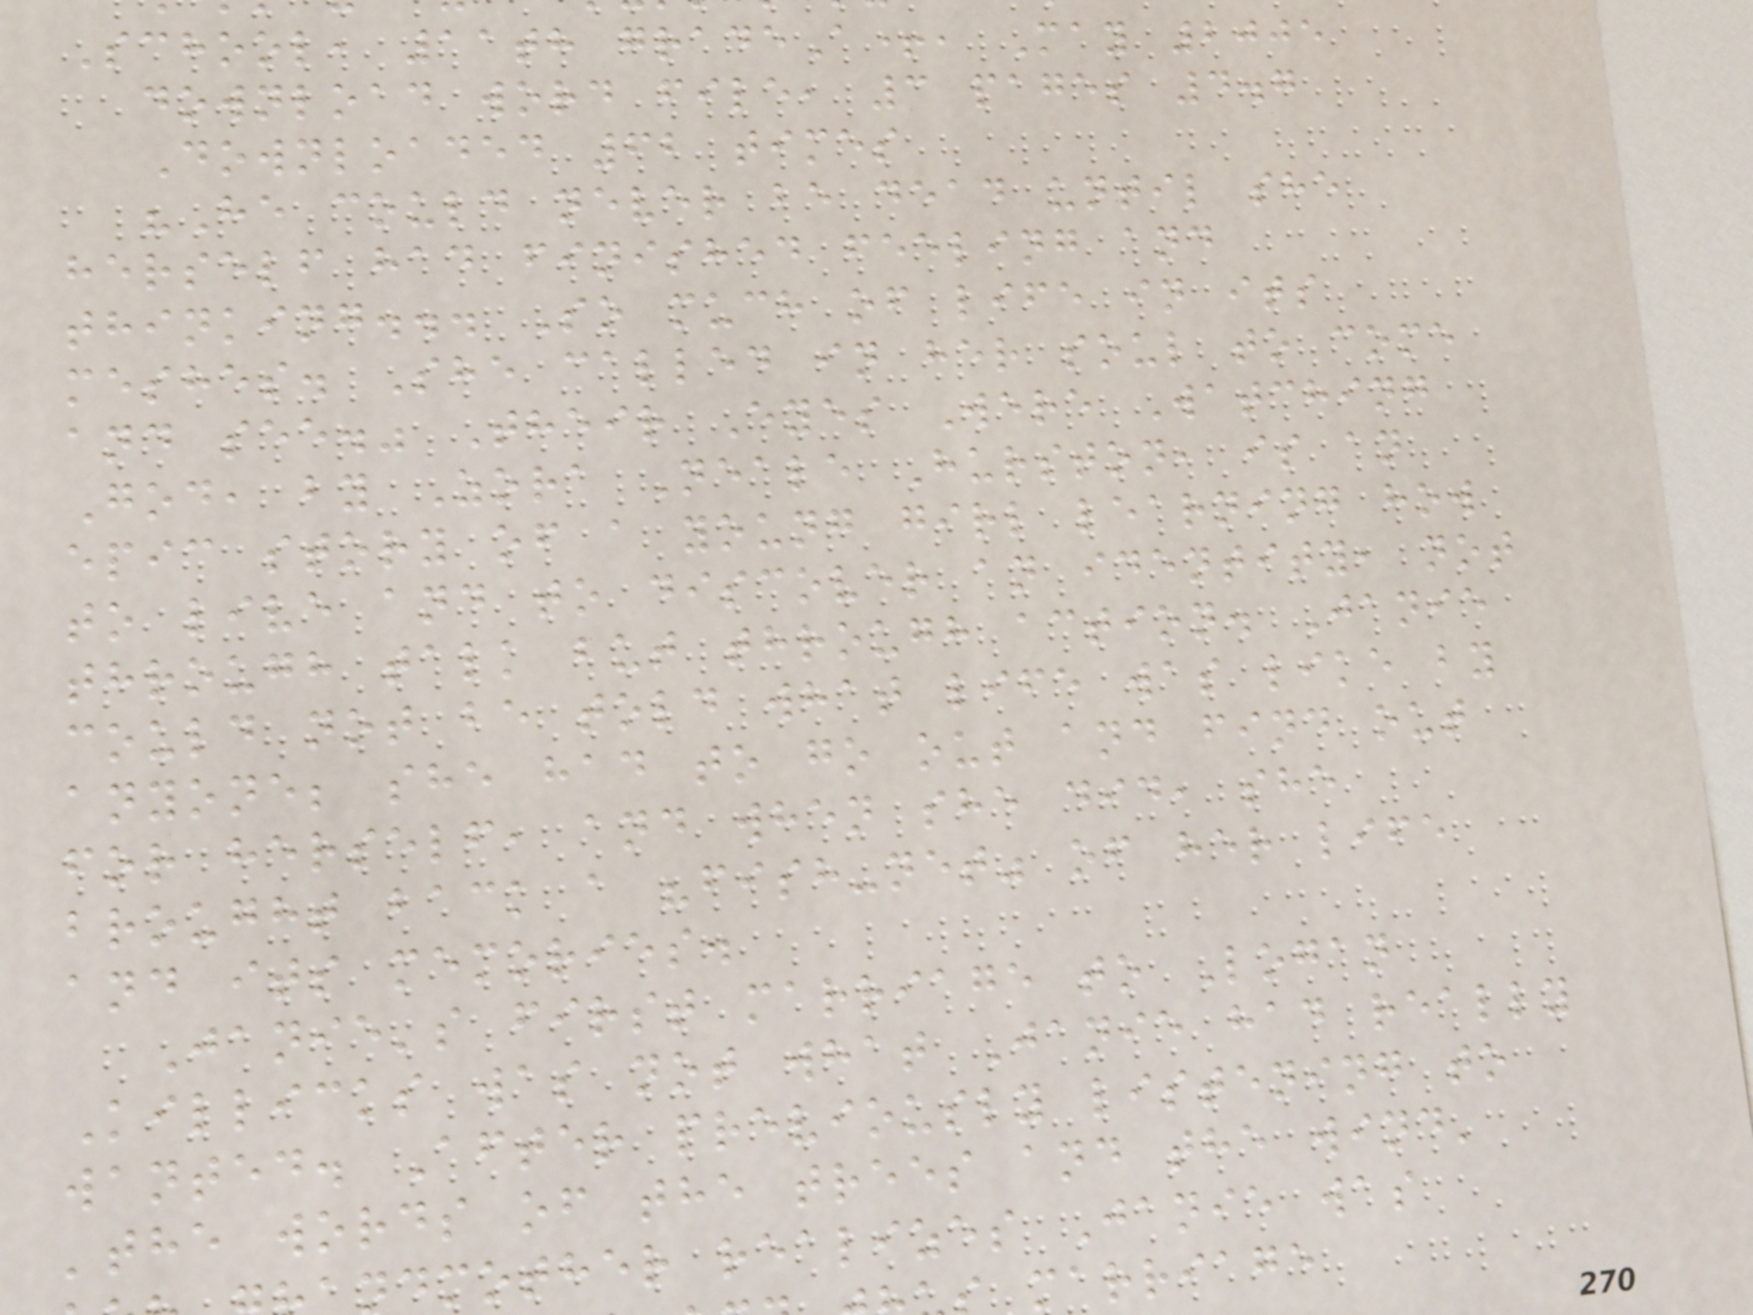School, 11th gradeA+, May 2005
download word file, 3 pages 4.7
Downloaded 62 times
"He could never be dead until she
herself had finished feeling and
thinking... So much of life in its
meshes. She called in her soul to come
and see." Their Eyes Were Watching
God, by Zora Neale Hurston, is an
epic story of a young girl learning how
to live and to discover an identity, not
through talk but through action. Janie
could not be told what life was like by
anyone; she had to go out and find out
for herself, and when she did, she
brought back a "fish-net" of her life
and its memories.
Janie's first marriage to Logan
Killicks was not what Janie had really
wanted. After previously listening to
'the words of the trees and the wind'
dmother realizes Janie was
marriage
